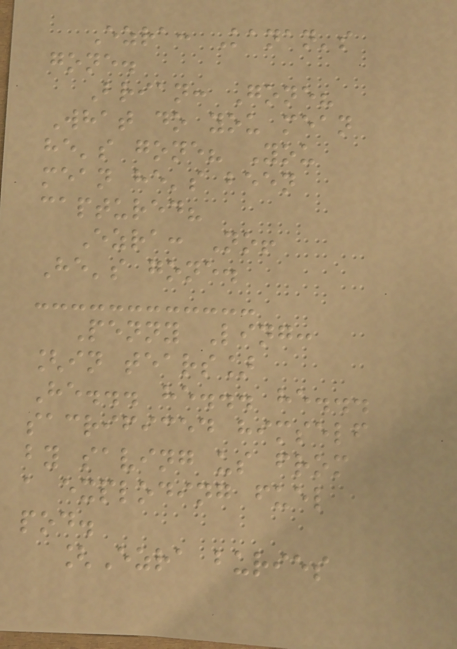Ezra: Kanan's
gone.
Brian: Gone?
What do you mean
he's gone? You
mean he's been
captured?
Ezra: No!
He's gone.
Penny Ling:
[in tears]
He... he... he...
sacrificed himself
by saving us from
a exploding fuel
pod.
[Ezra buries
